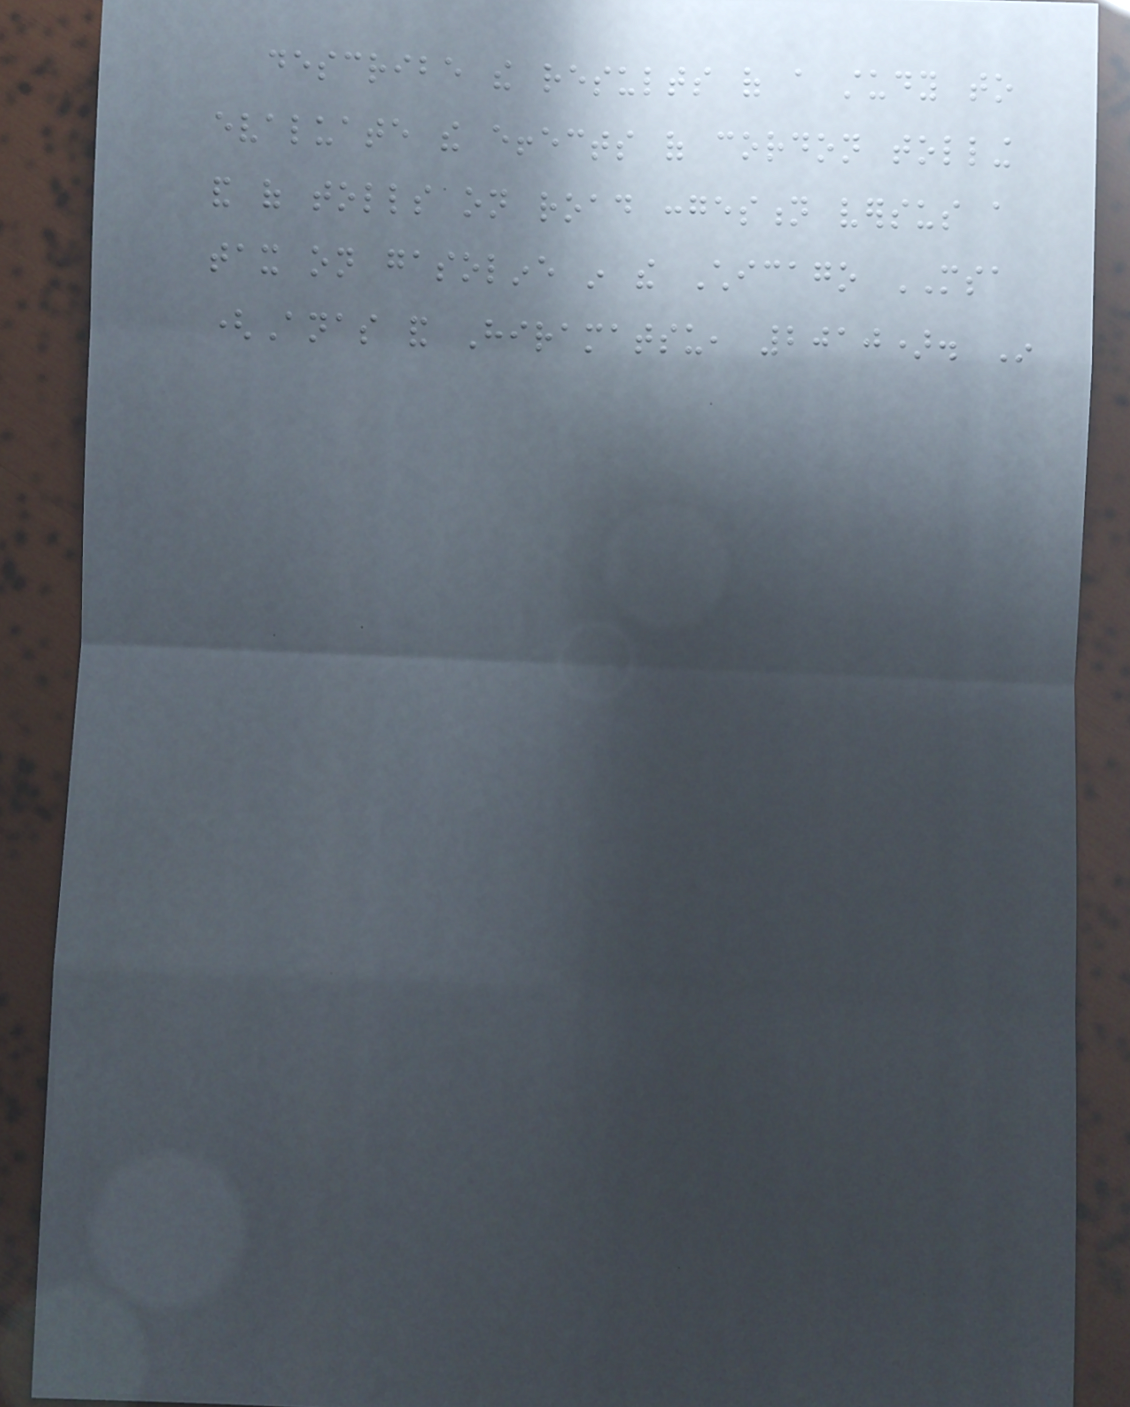describe the results of a study to
evaluate the effects of cordon tolling
and of tolls on road congestion versus a
tax on gasoline in the Chicago MSA
(Anas and Hiramatsu, 2010). In
